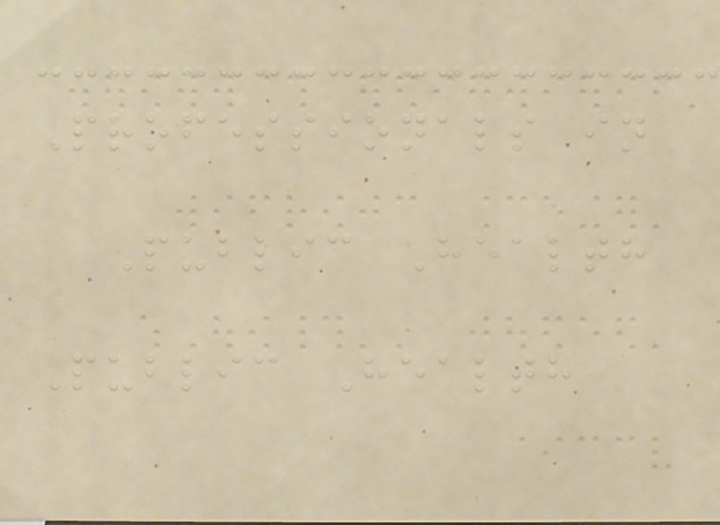Professionals in
Public Health
Public Health
